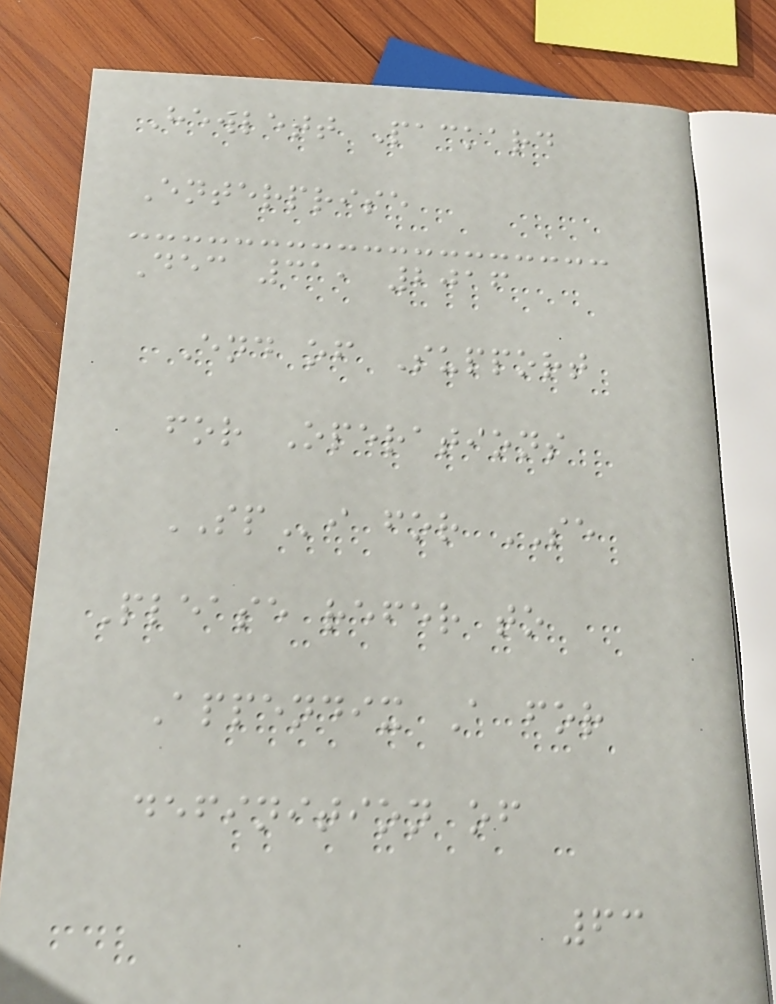Hewlett Packard
Enterprise
Dec 31, 2016
End of Support
for Operations
SPi for SE
Please refer to
Appendix A for
definition of
63
